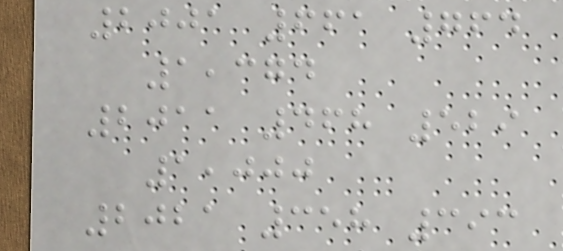2001 661 764
1,374
2011 468 529
1,000
2021 358 393
